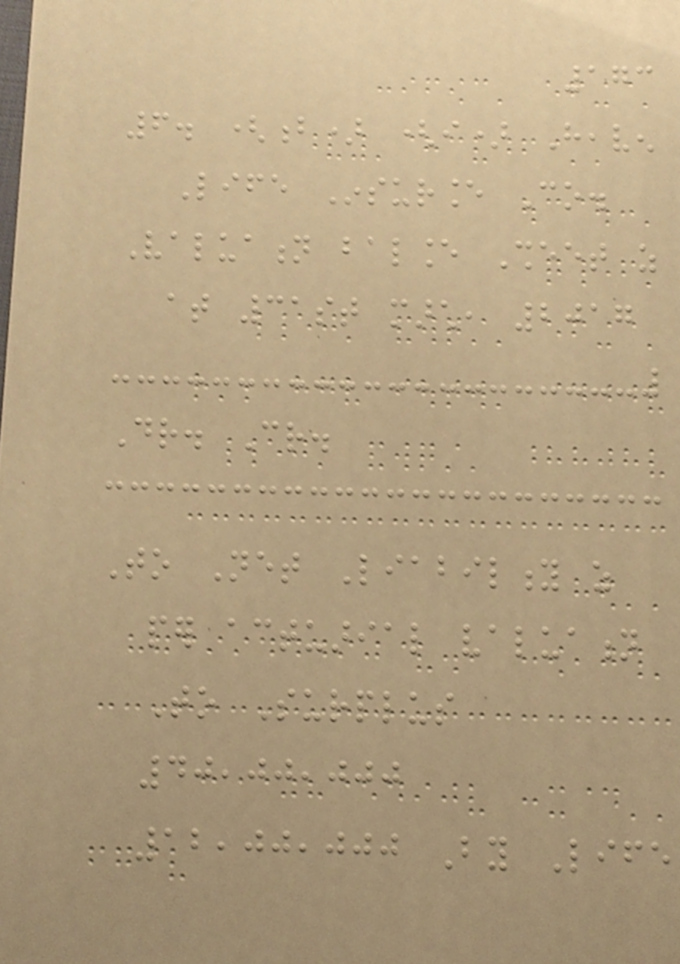173
6. (b) (i) Heaven
Life Insurance Co.
Valuation balance Sheet as
at 31st march, 2017
Dr. Cr.
To Net Liability as
per actuarial valuation
To Surplus
40,00,000
12,00,000 By Life
